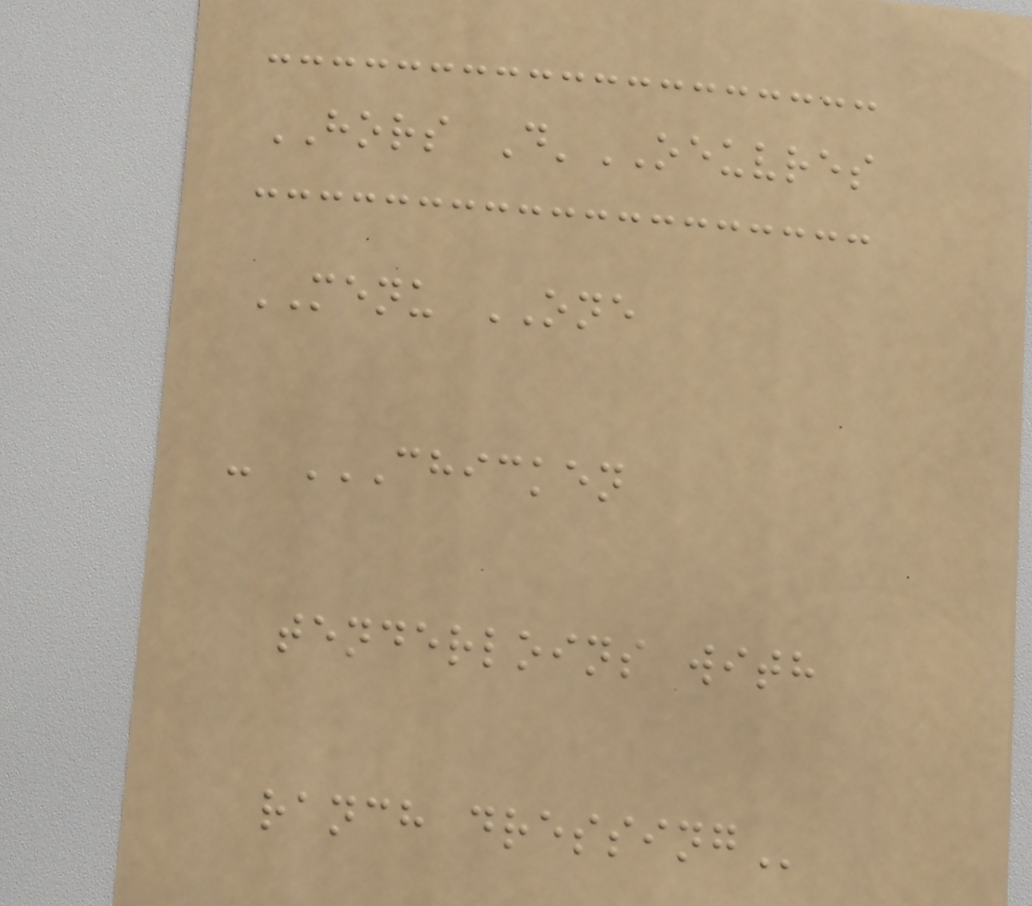HORS D'OEUVRES
MENU ONE
- CHICKEN
TENDERLOINS WITH
RANCH DRESSING
